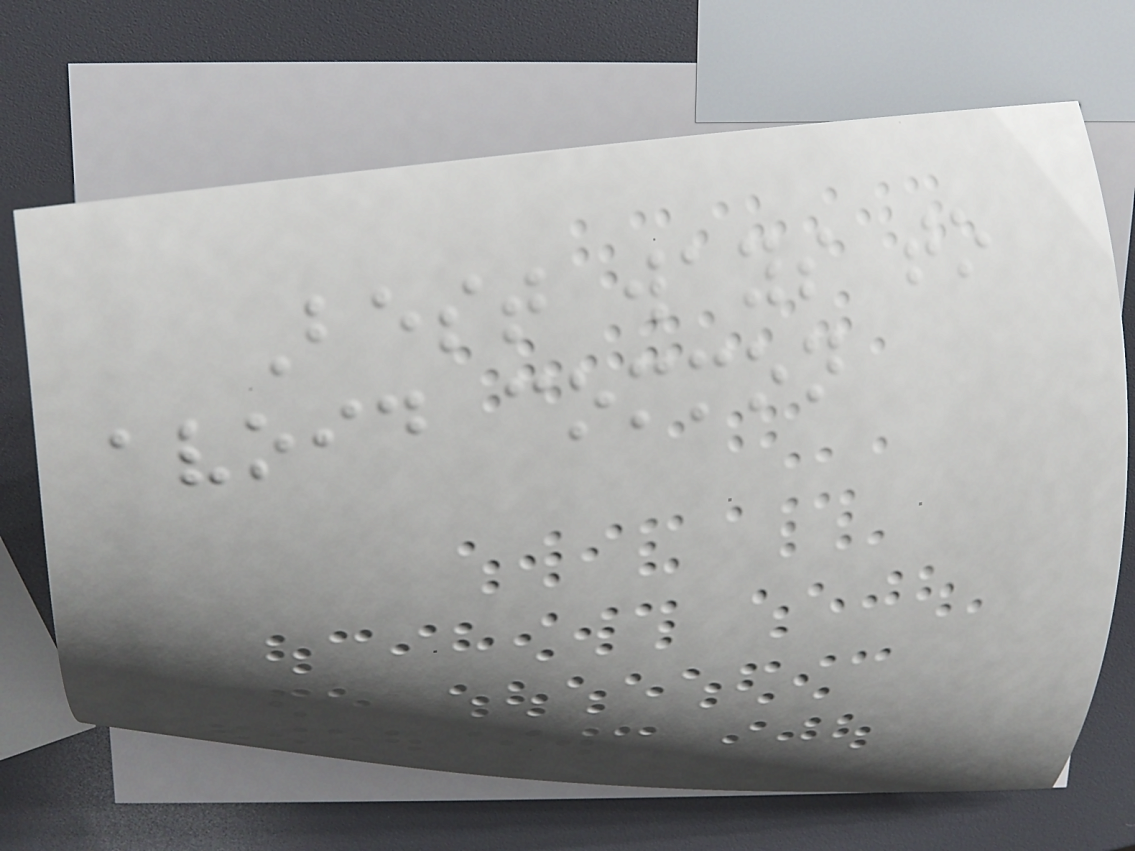Best ways to
avoid common
